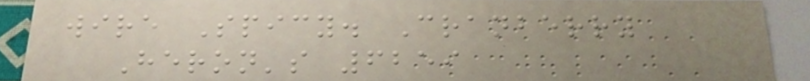wire Spicy. Cranberry
Heron's 6259
